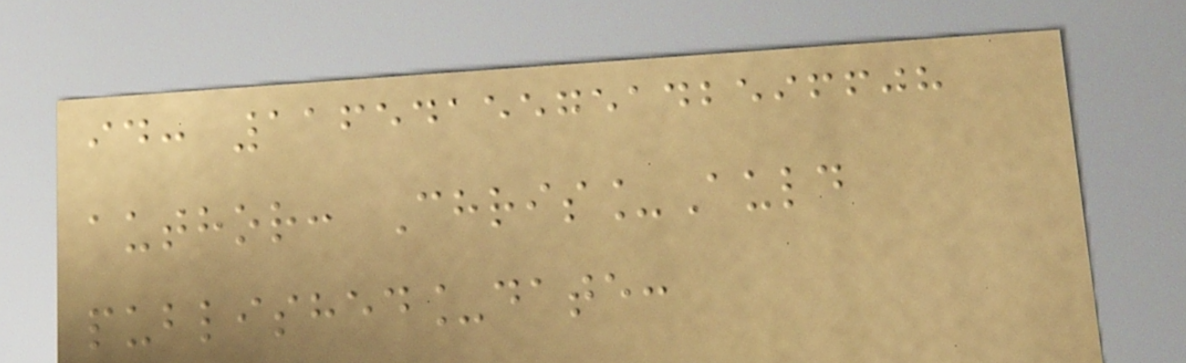id: 1165415575142596608
author: Chris_Auld
published_date:
